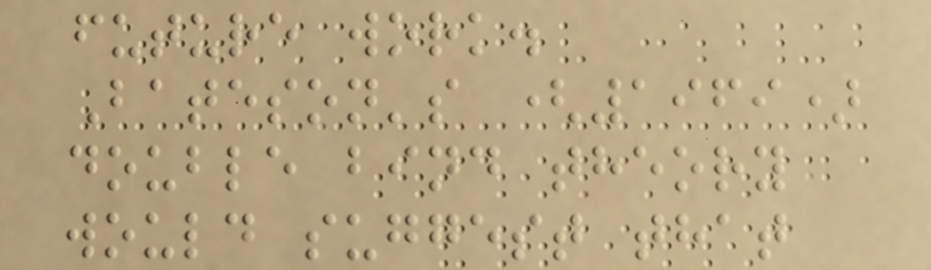future work.
Bateson's (1969)
double bind theory
would suggest that
